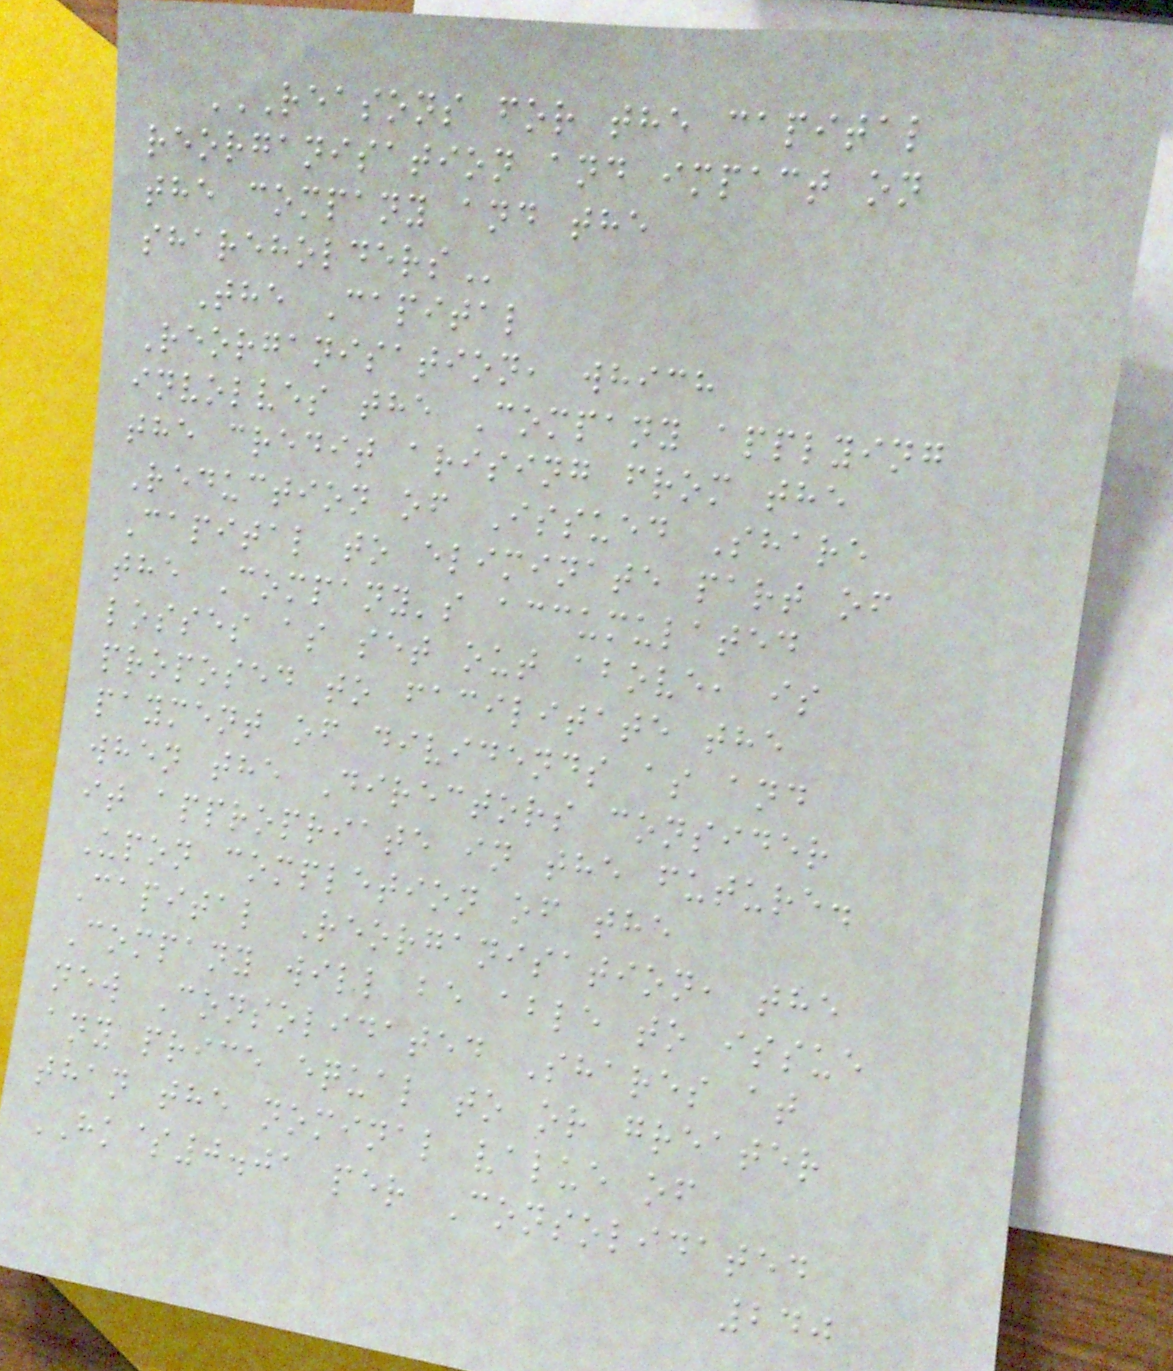REASONS FOR THE CAPITAL
REORGANISATION AND IMPACT ON
THE COMPANY AND THE
SHAREHOLDERS
The Capital
Reorganisation, which
involves the Company applying
the credit arising from the
Reduction of Issued Share
Capital to eliminate part of
the Company's accumulated
losses as set out above, is
proposed to facilitate the
payment of dividends as and
when the Directors consider
it appropriate in the future.
Upon completion of the
Capital Reorganisation, the
Company will be able to issue
new Consolidated Shares at
any price equal to or greater
than the nominal value of
HK$0.01 per Consolidated
240
